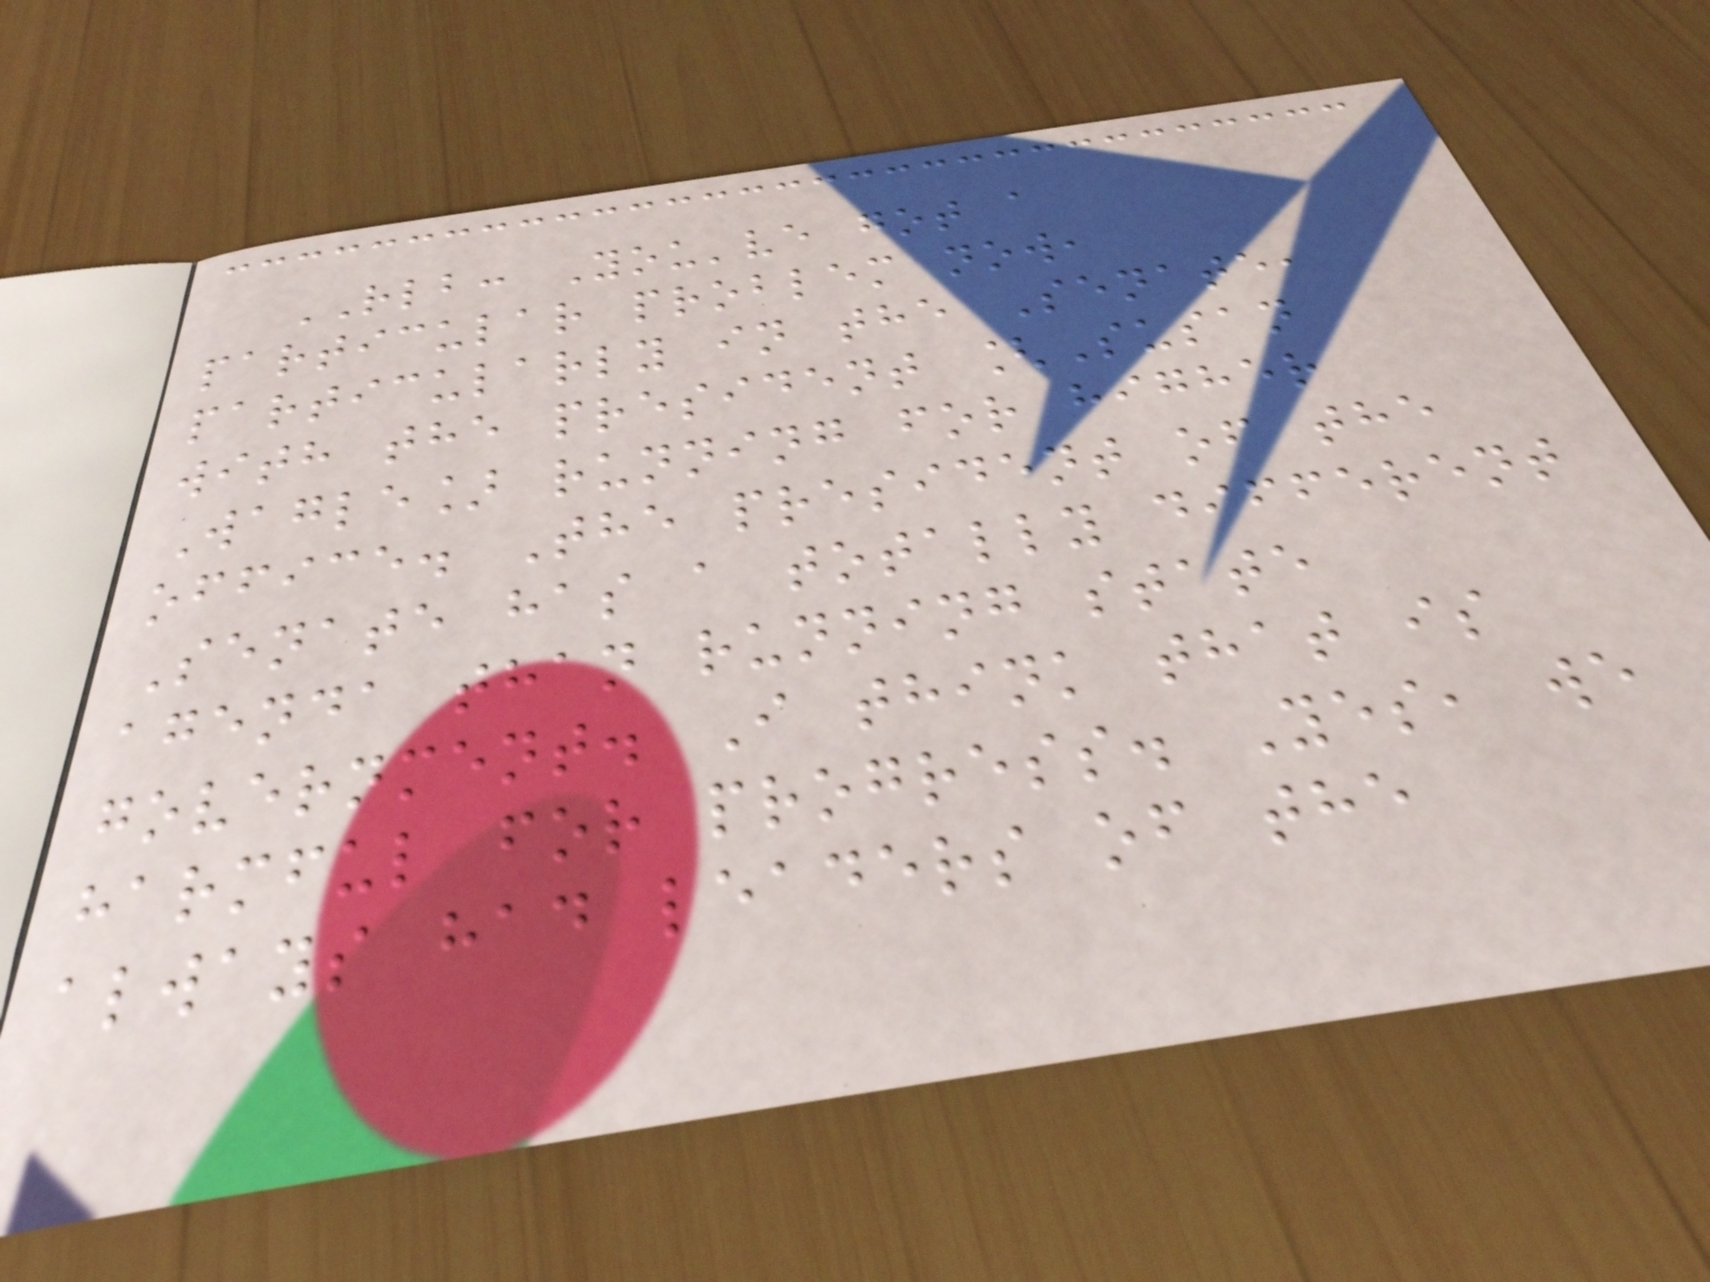RLB: You've got a
particular problem now,
particularly in the Senate,
with the president [Susan
Wagle] running for higher
office. The president of the
Senate has a totally different
agenda than running state
government. I think that is
harmful for progress. Yes, we
always had leaders of the
